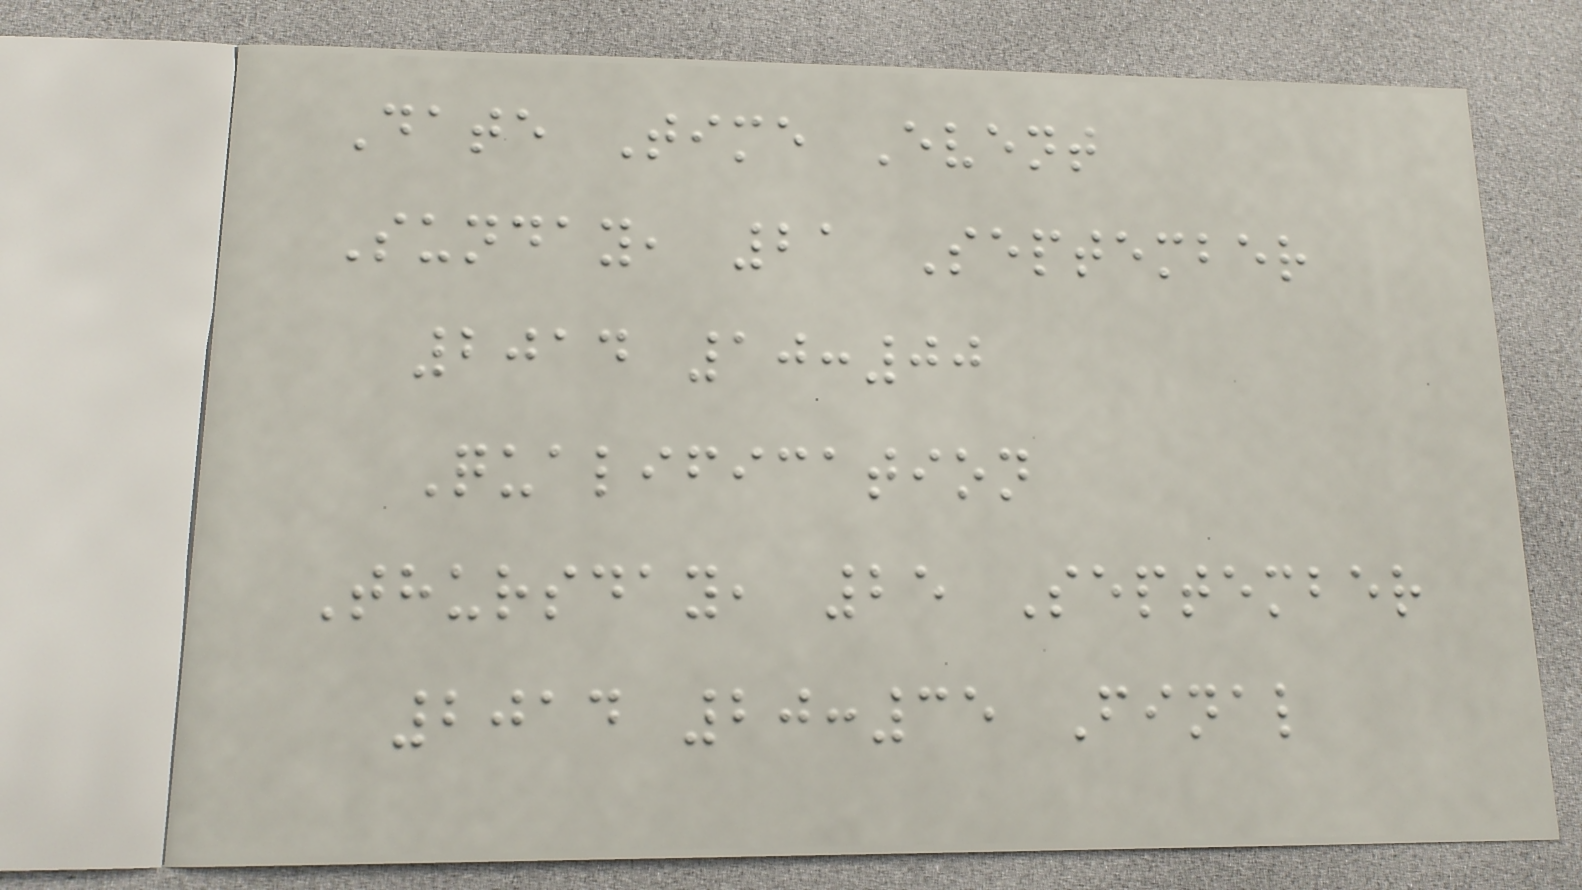Date Time Event
Sunday, 21 September
2014 10:00
Qualification
Thursday, 25 September
2014 20:35 Final
